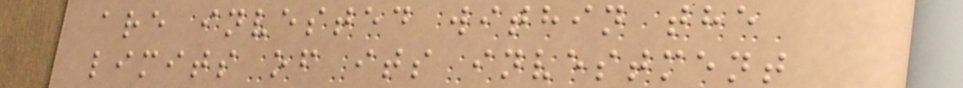are invested within the
limits of its investment
